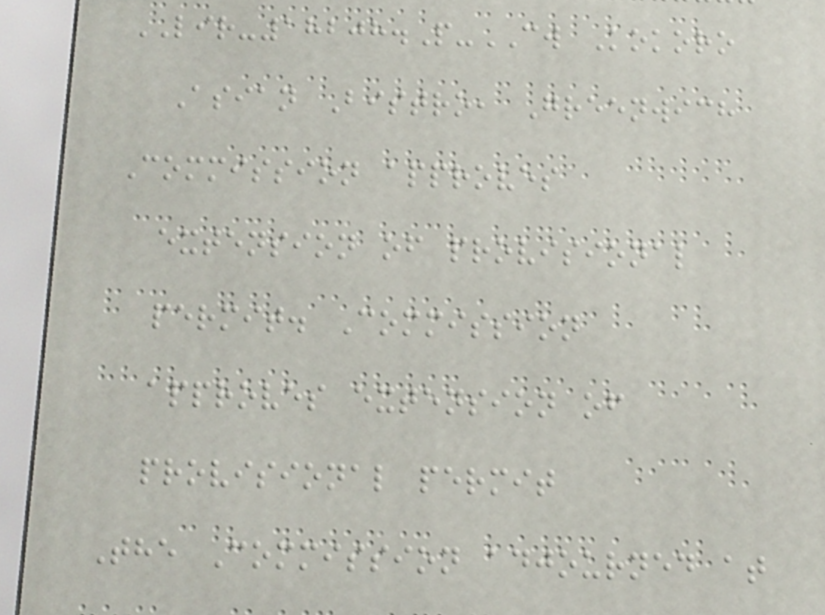LIR-18208.P-CW Kokoro
Asian Bistro, Greenwich
Commission approves
extension of provisional
permit. Commission
approves extension of
provisional permit
The Commission adjourned at
